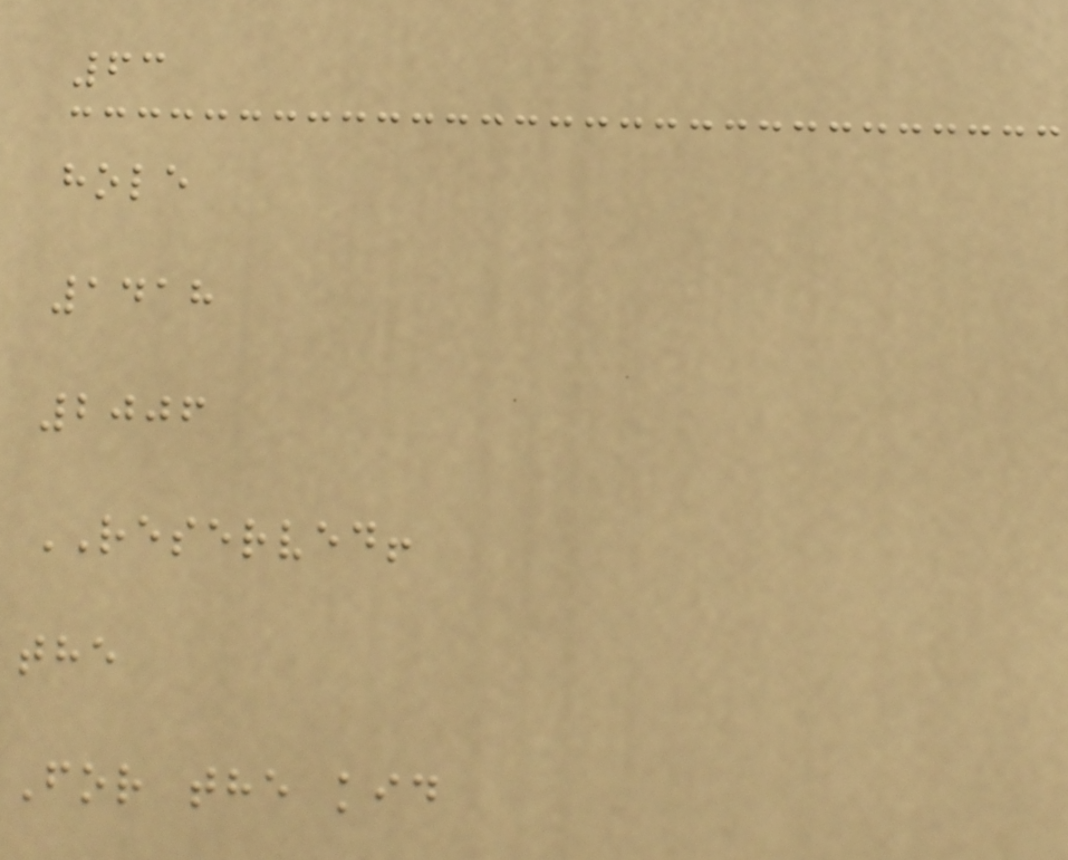63
hole
1418
2006
RESERVED!
the
For the kid
